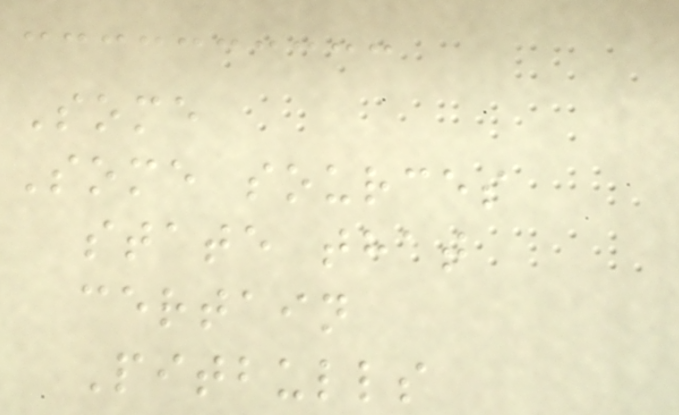Some
Some sources
state that
certain
Pitbulls
